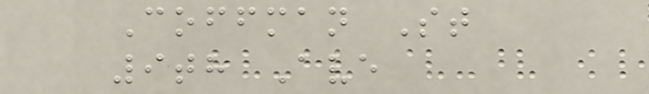Coffman St
9th Ave
